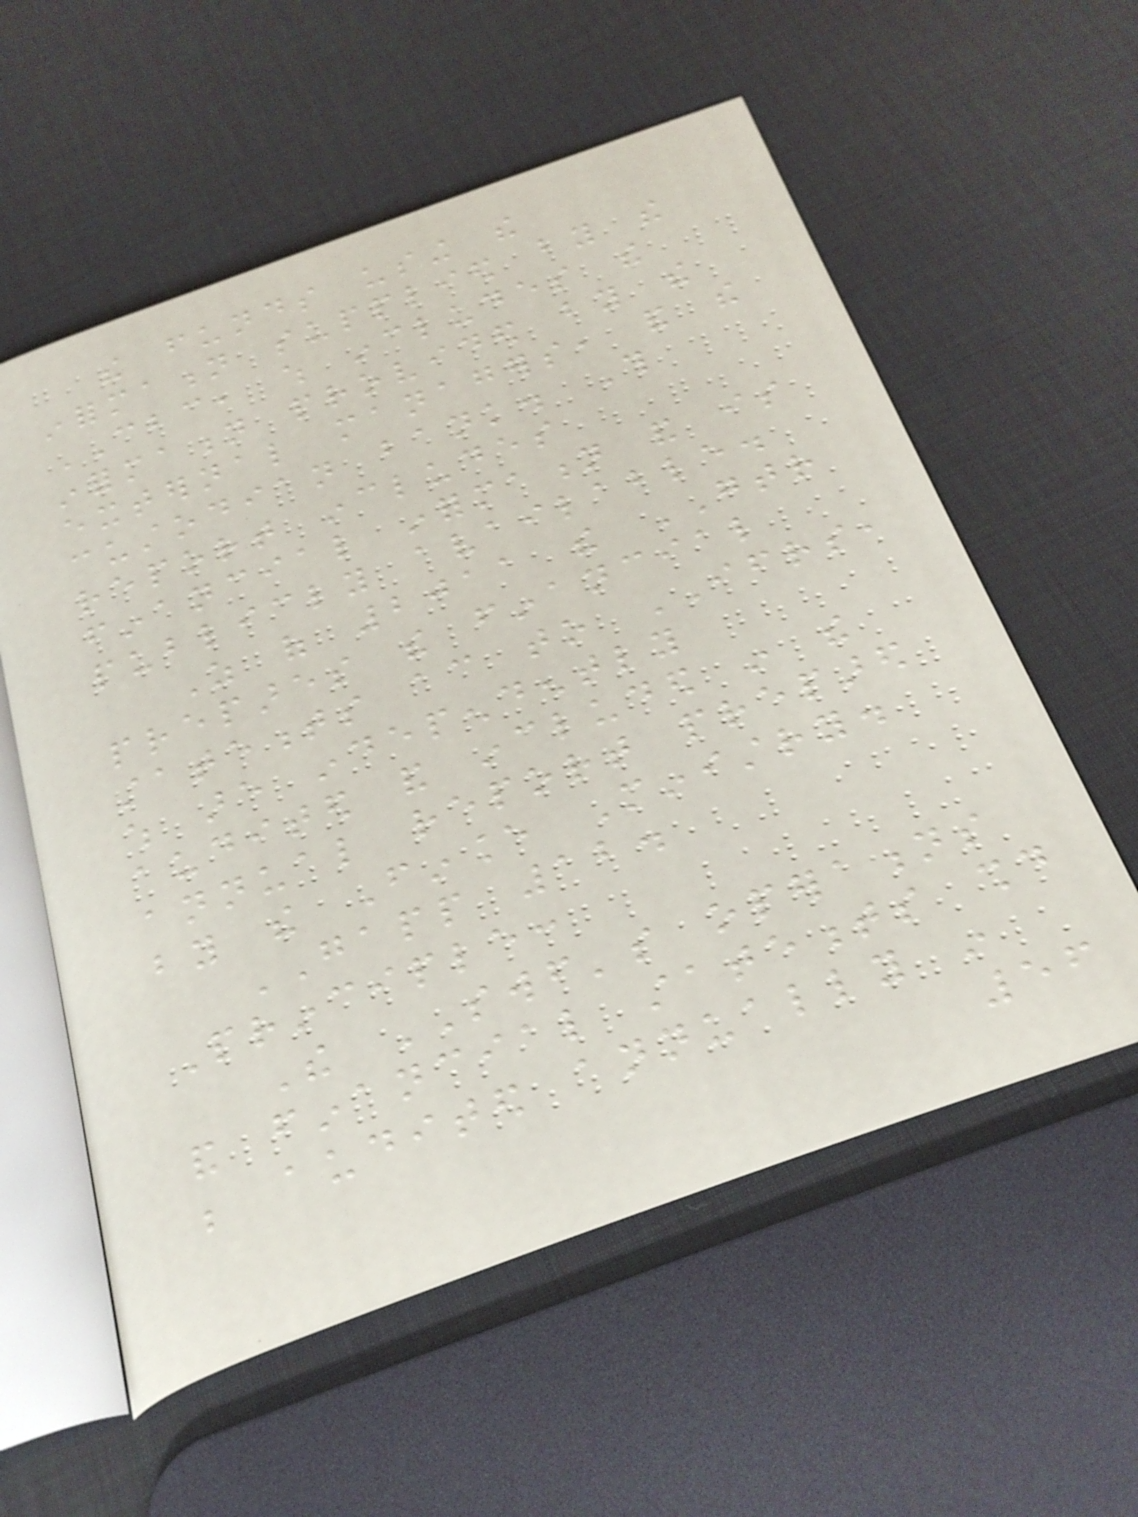the funds using the
information supplied by the
CBC, which includes the
information provided by the
external managers, and the
custodian bank. This
report includes
financial information and is
publicly available.
As of 2011 the GTR
prepares the financial
statements according to IFRS,
which are independently
audited and included in the
annual report prepared
by the Finance Ministry.
GAPP 12.
Principle:
The SWF's operations
and financial statements should
be audited annually in
56
